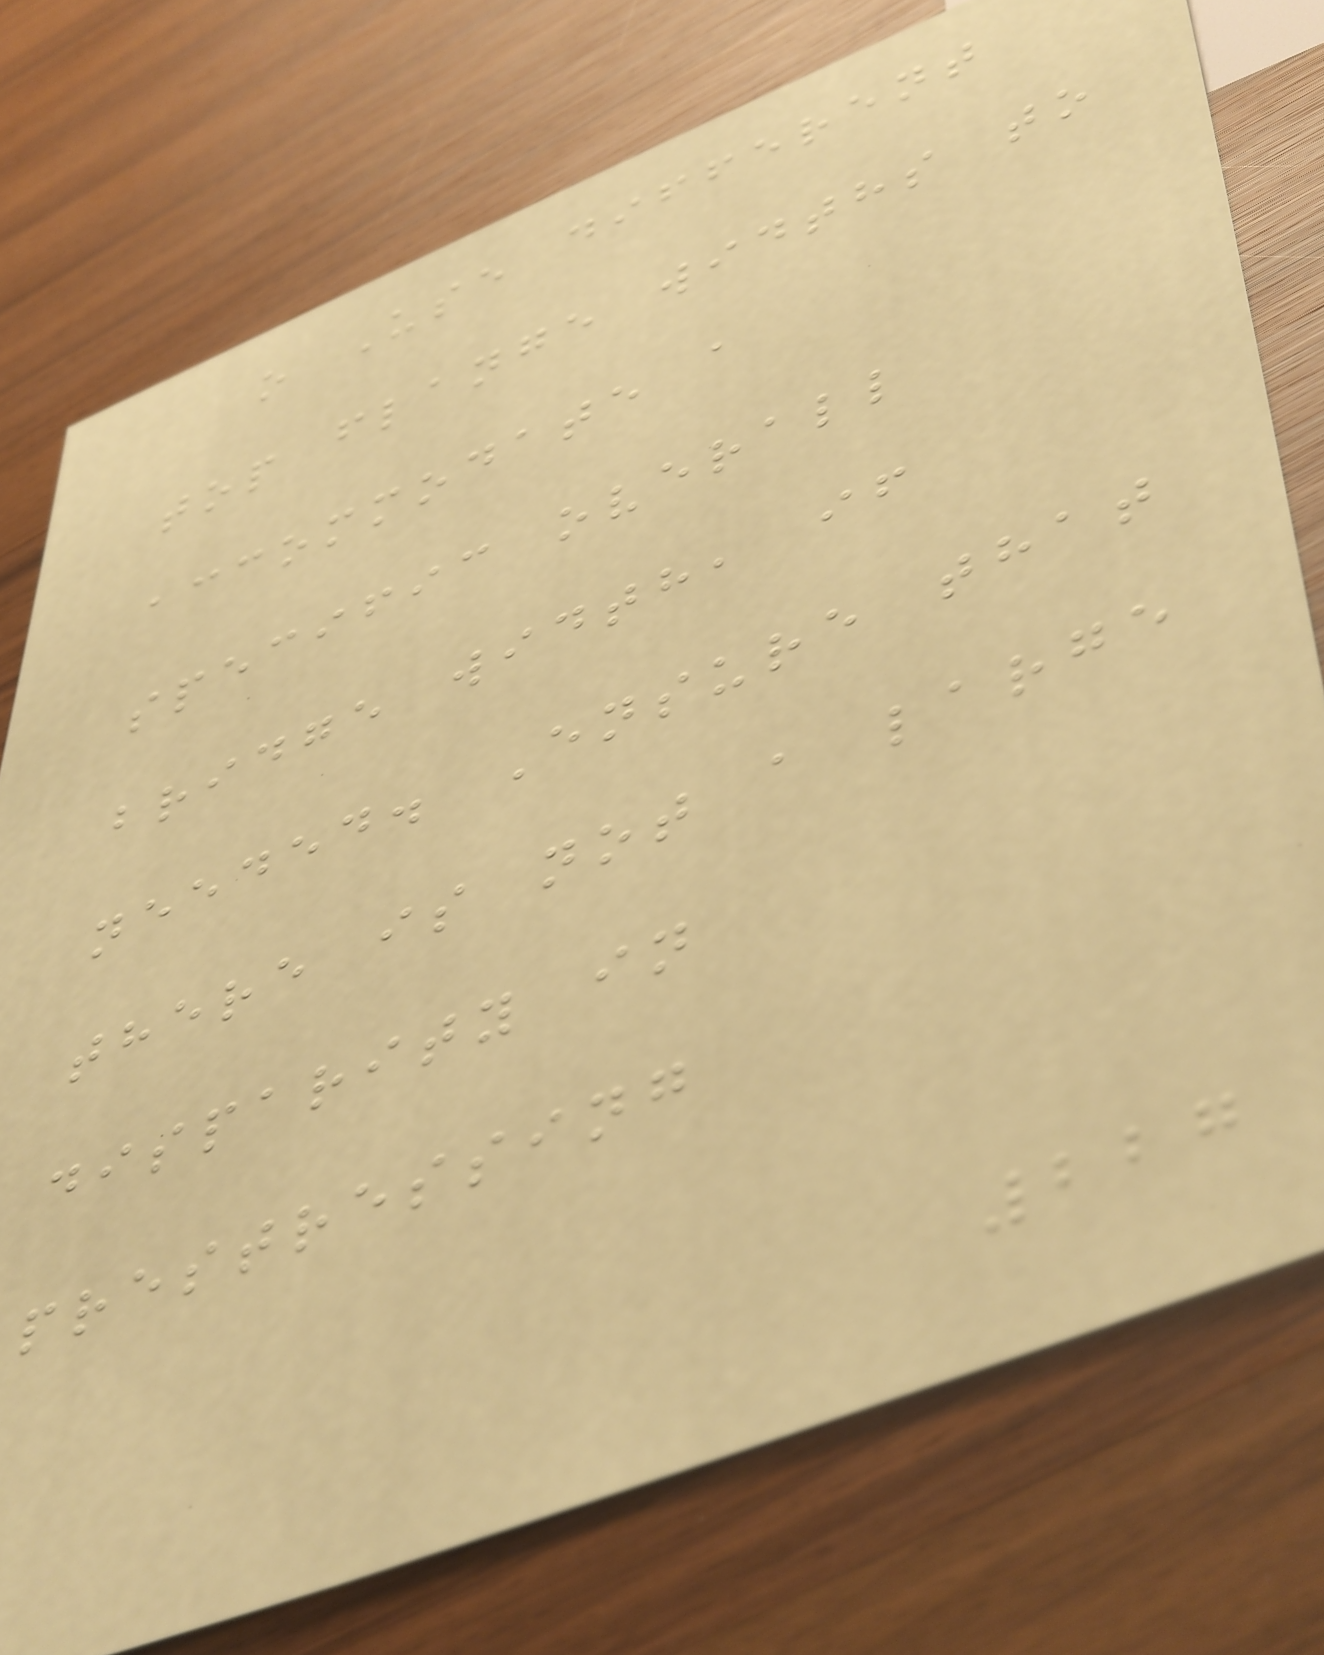o Use different
top flange widths to
accommodate a
specific overall
bridge width, if
needed. Ensure that
there is not a large
disparity in
prestressing
227
